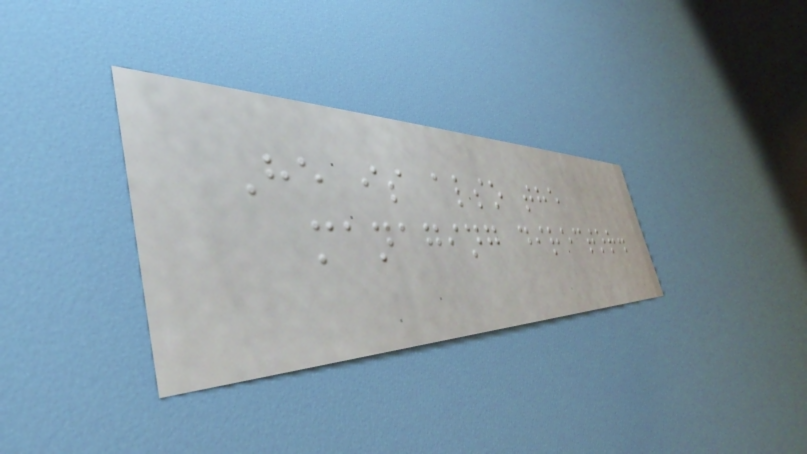He is also the
managing director.
